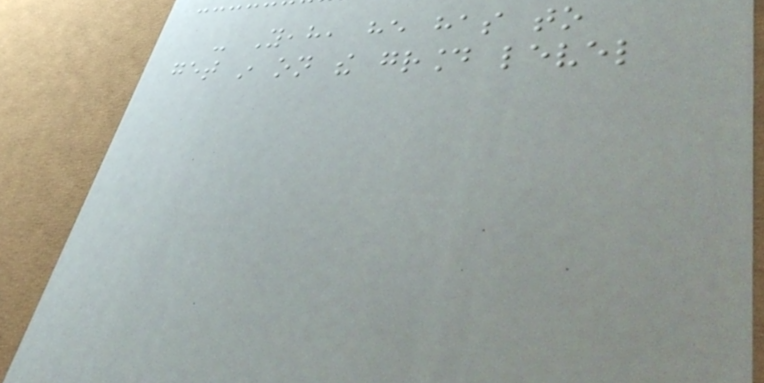- Yeah, he has to
get in on the ground level
